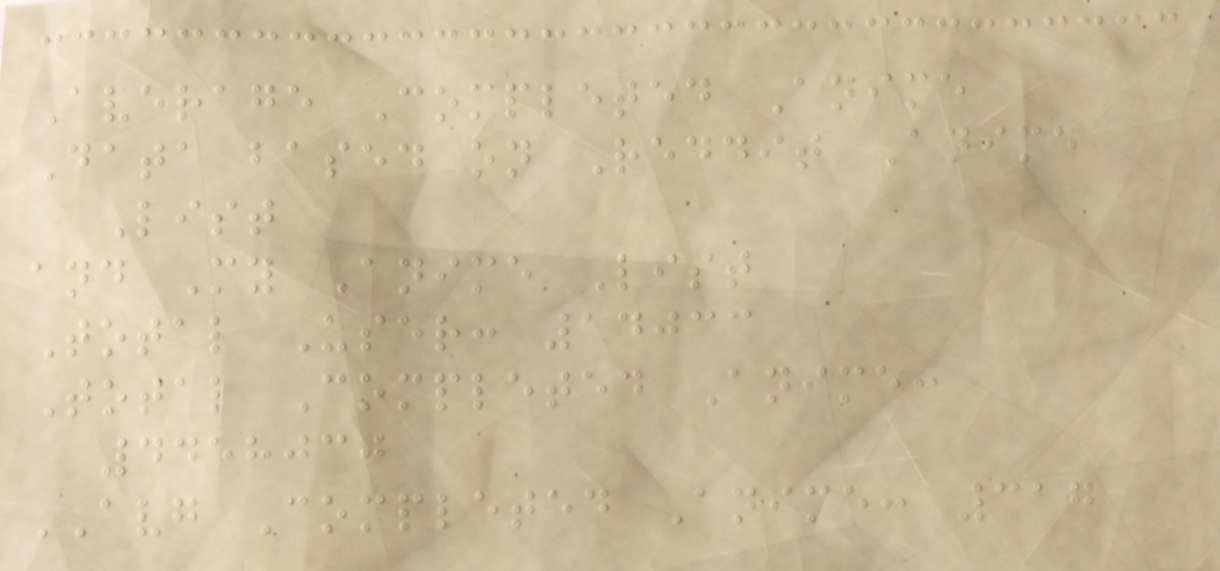Average Completed Anime
Data based on Reddit Anime
List
and My Anime List
Total User: 14033
Total Completed Anime:
4458030
AVG Completed Anime: 317
